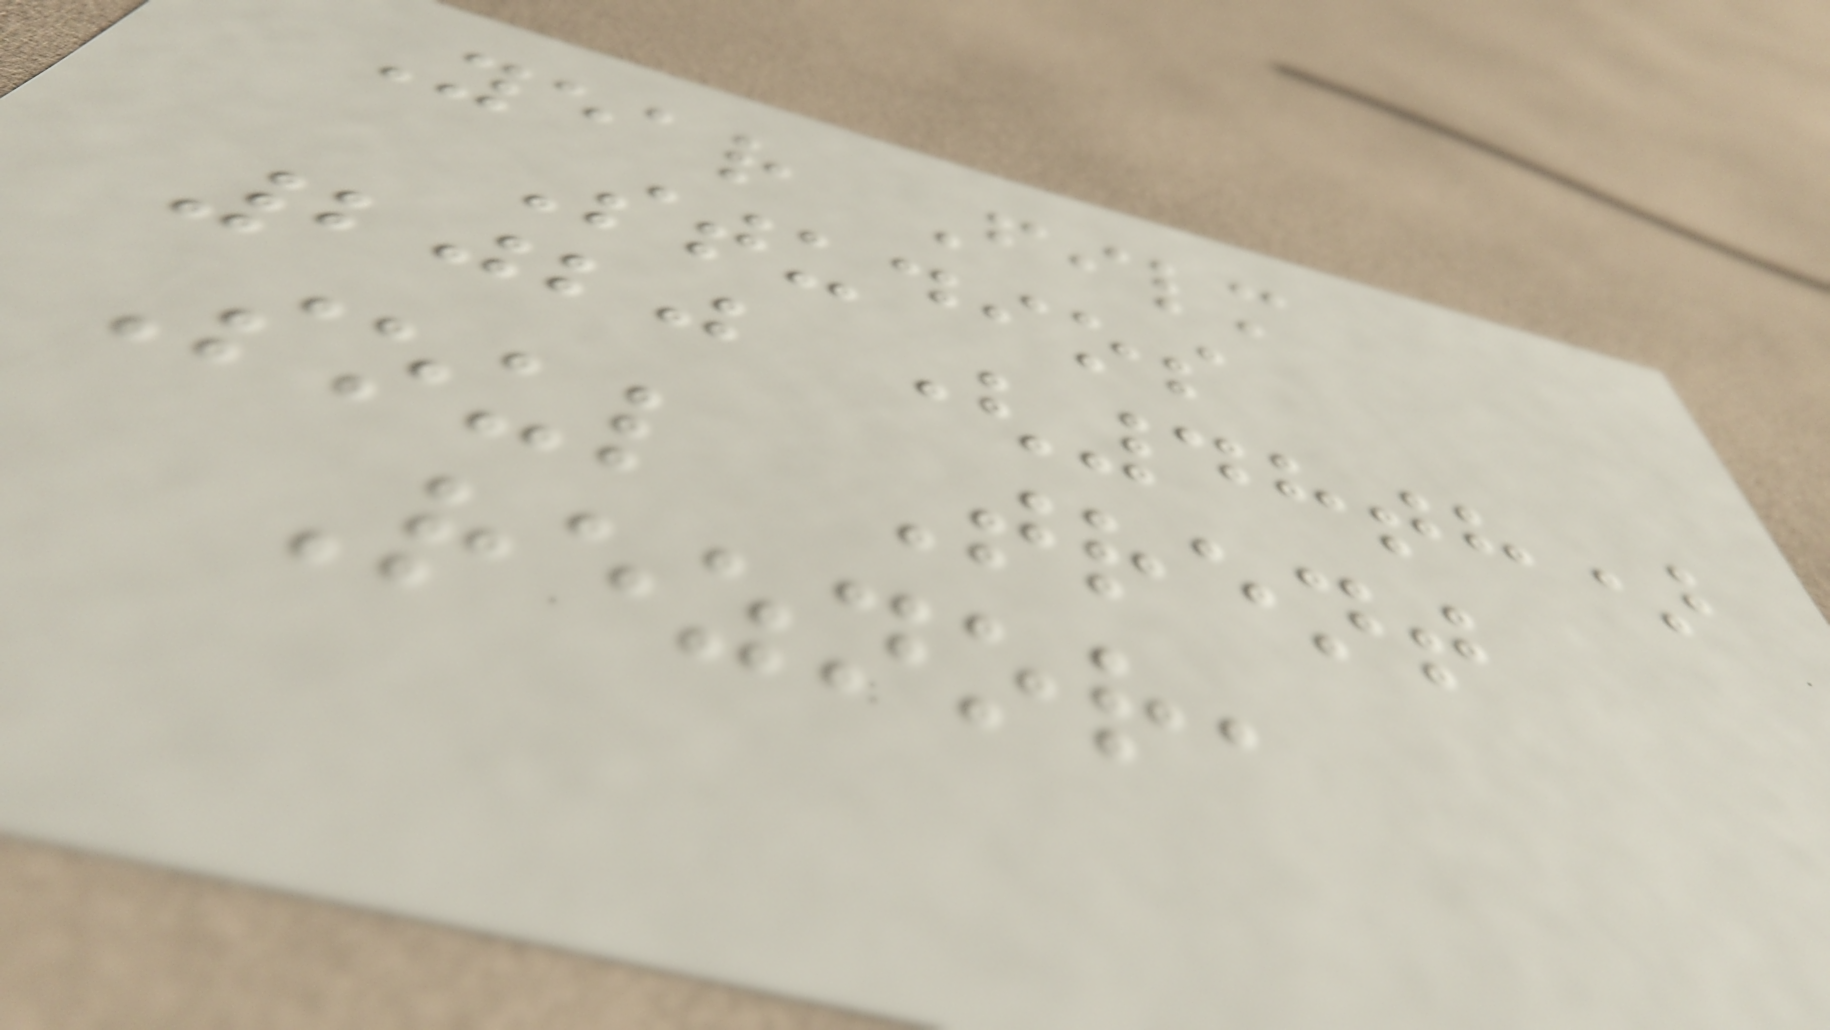Year Film
Studios
2020 (48th)
Soul Trent
Reznor,
